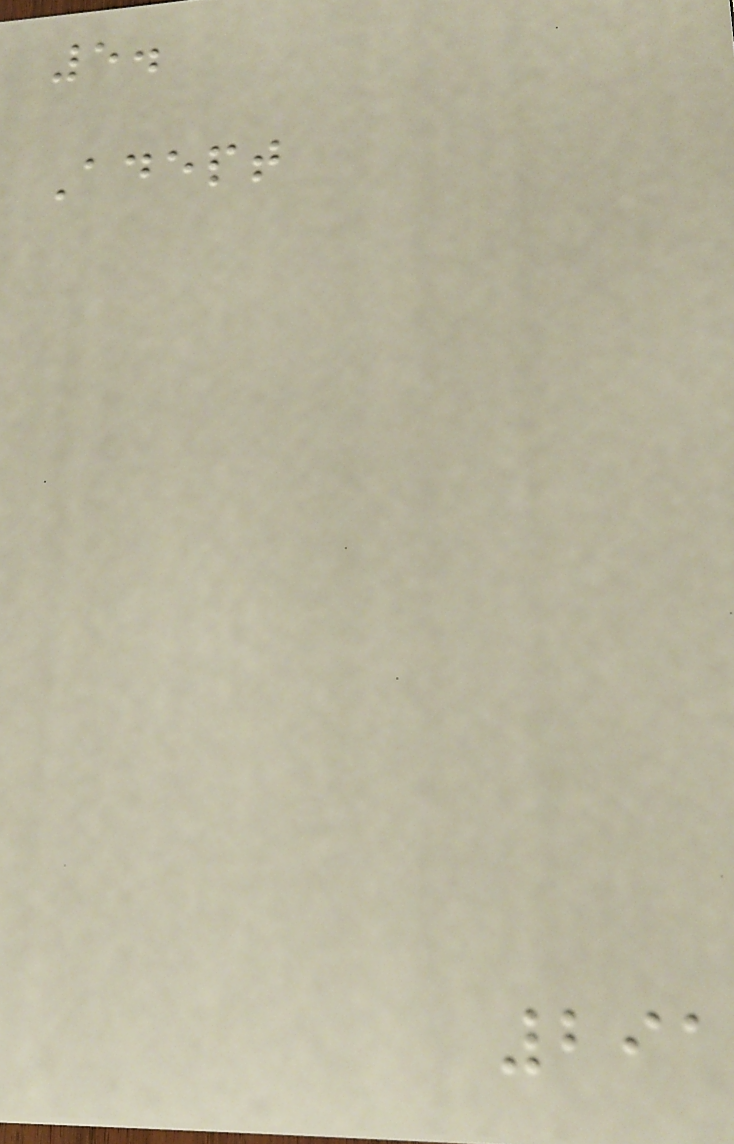5.
Adept
291
